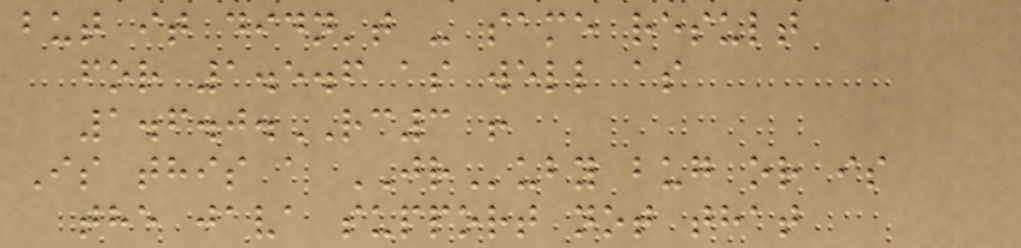but it didn't - same result
for 1.5.6 as well as
1.6.0.RC3 !
Is this a JRuby bug or is
the java support not that
